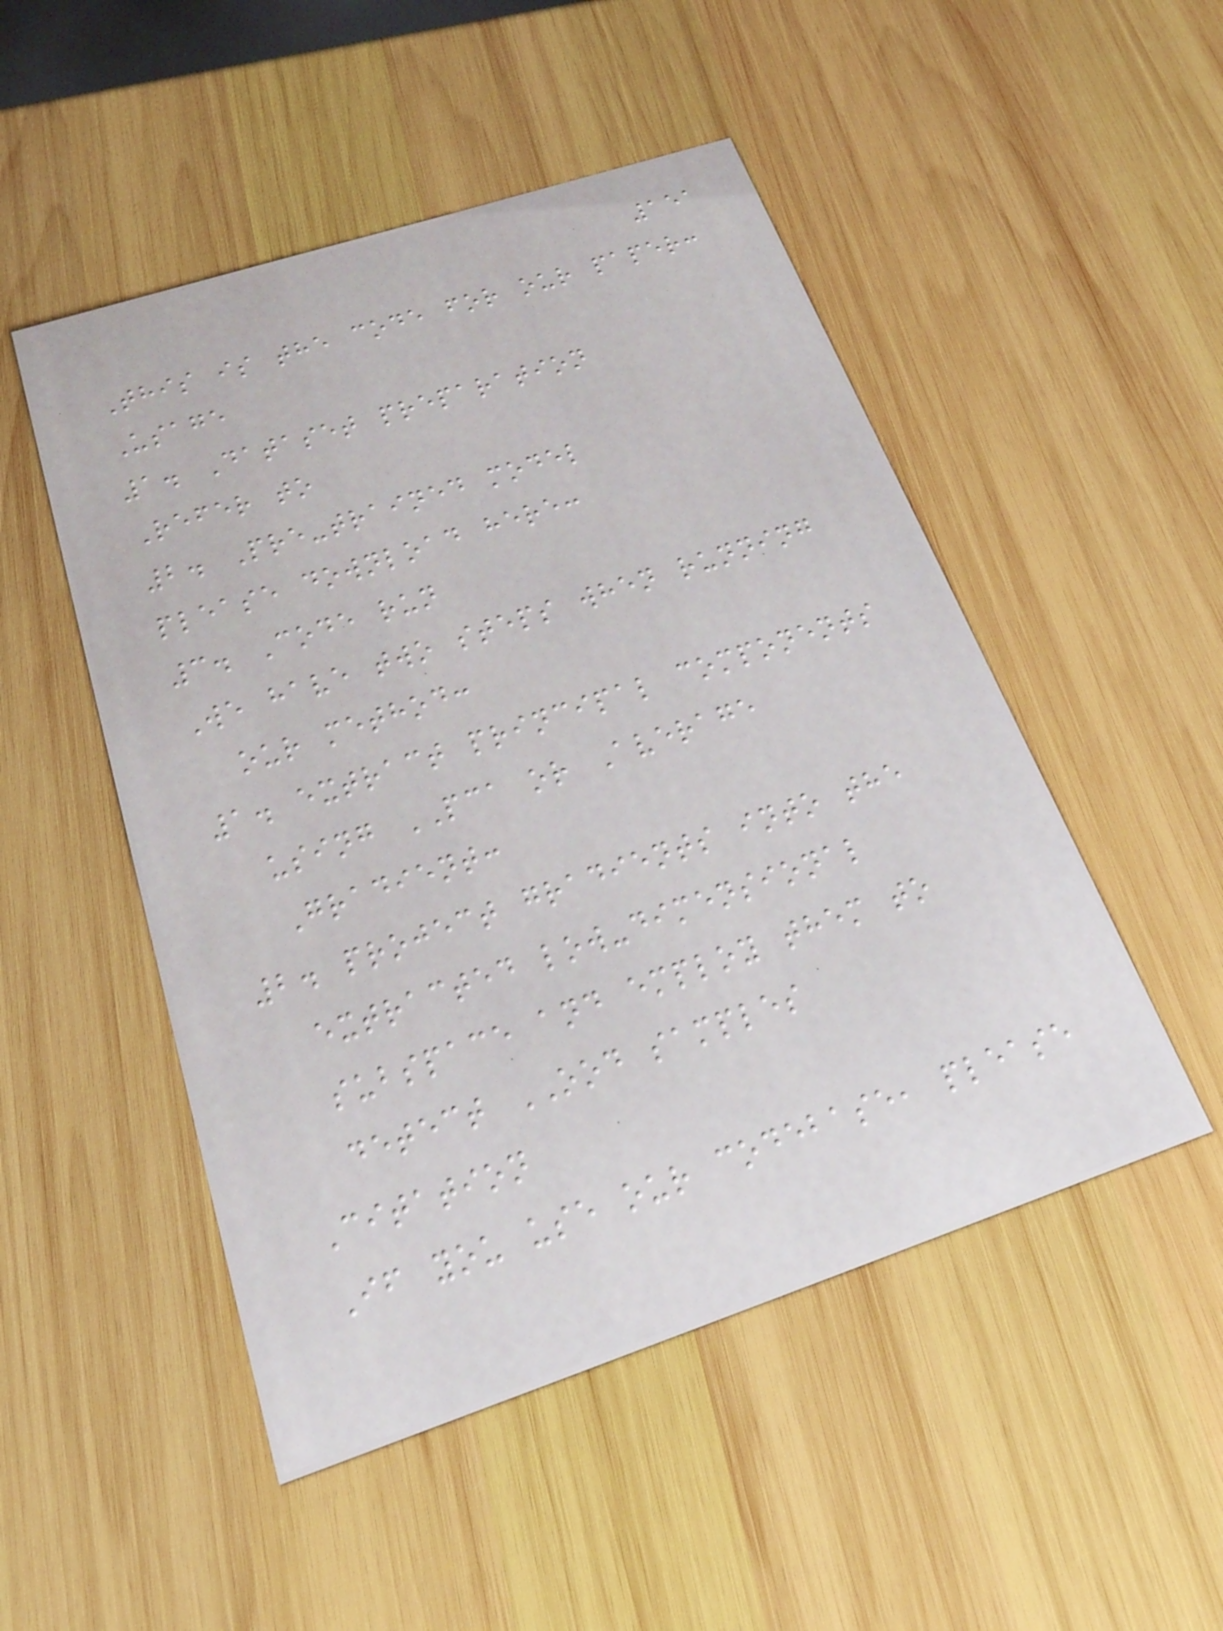151
This is the code for our paper:
Usage
1. Dataset preparation
Refer to
2. Pre-trained model
please download here:
3. Code run
We have two steps when running
our method:
1. extract principal components
using PCA or Average
Gradient:
2. project gradients into the
extracted low-dimensional
subspace and employ them to
detect OOD samples
Citation
If you use our codebase, please
